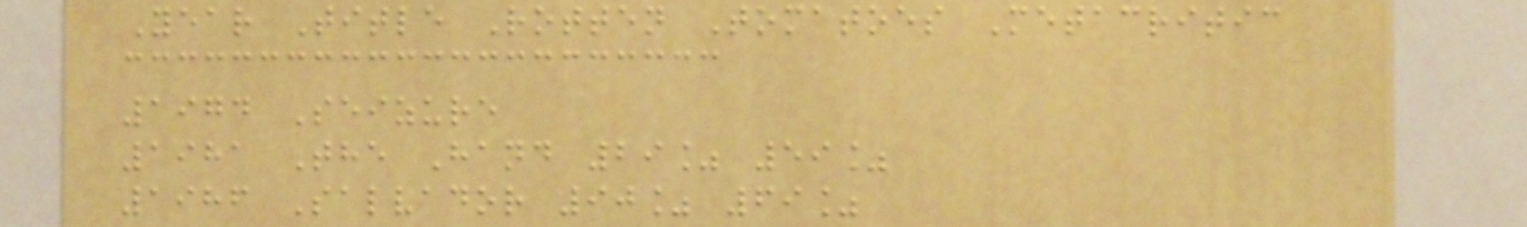Year Title Rotten Tomatoes Metacritic
1974 Seizure
1981 The Hand 29% 59%
1986 Salvador 90% 69%
